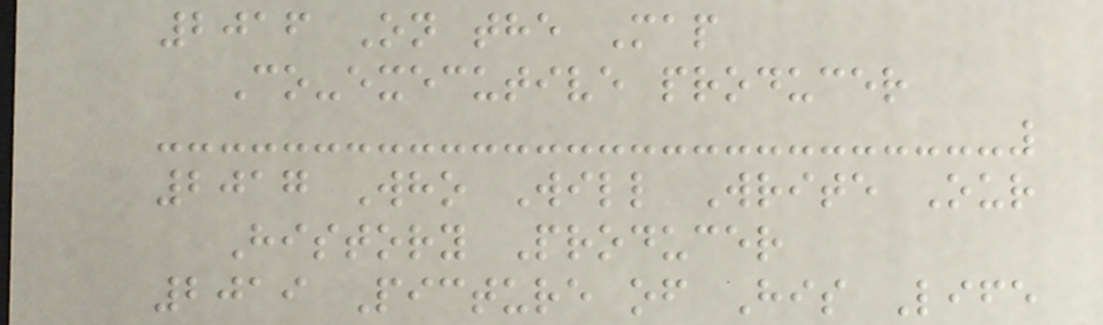2016 On the Map
Co-executive producer
2017 Who Will Write Our
History Producer
2019 Picture of His Life
